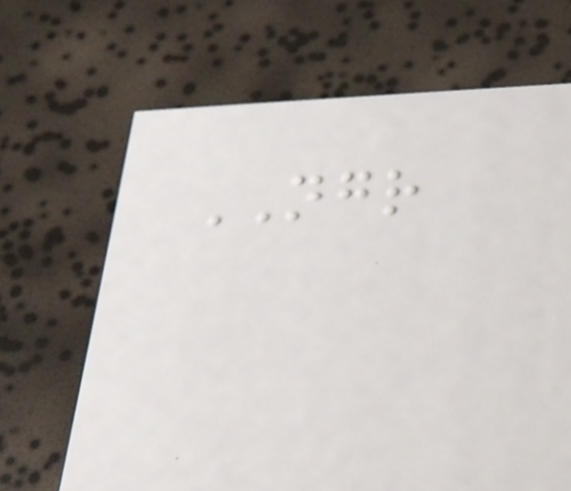NGR
